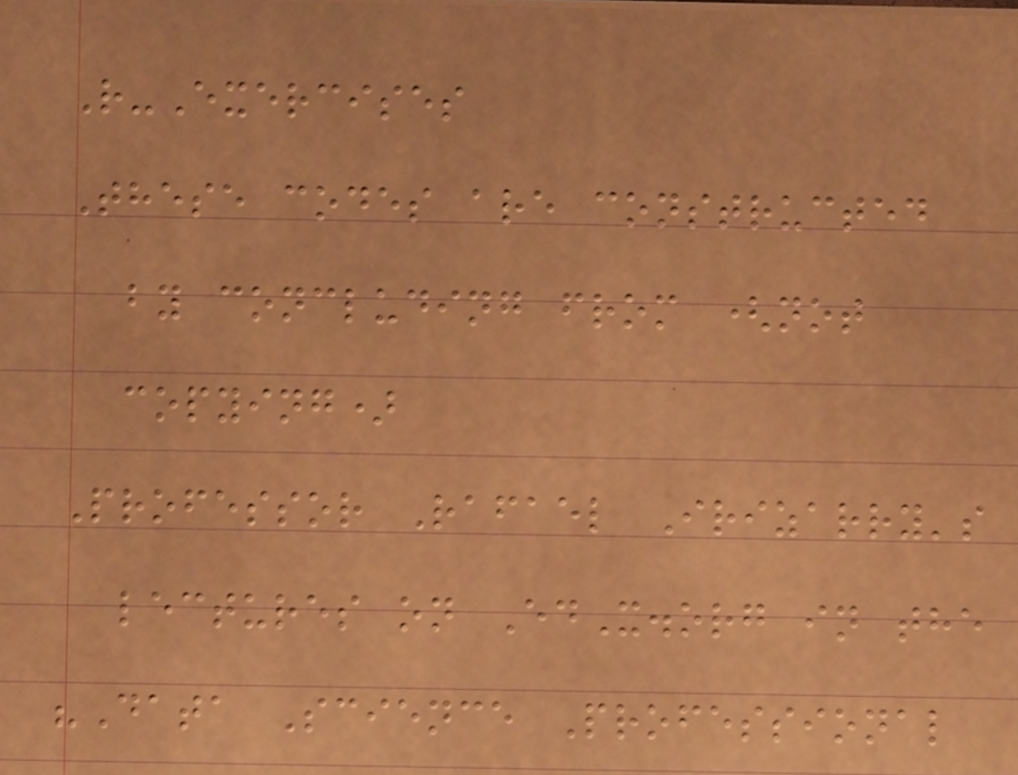R-Exercises
These codes are constructed
by concluding from (not
copying)
Professor Rafael Irizarry's
lectures on EdX.org in the
"Data Science Professional
